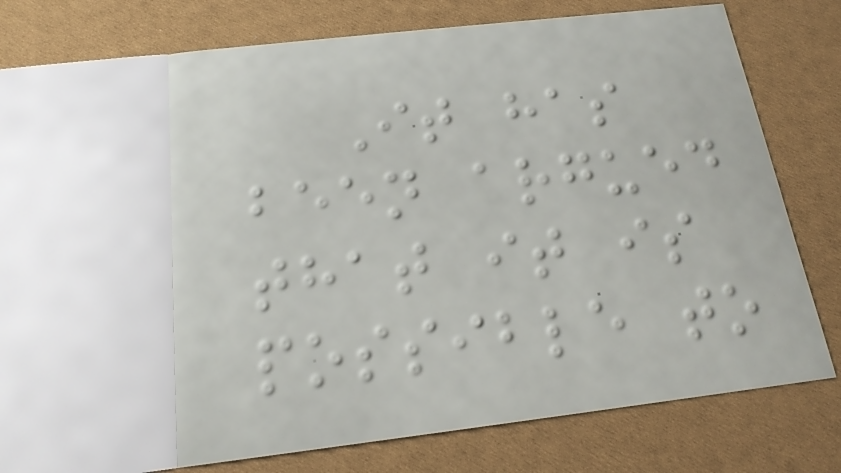It has
been argued
that it is
possible to
